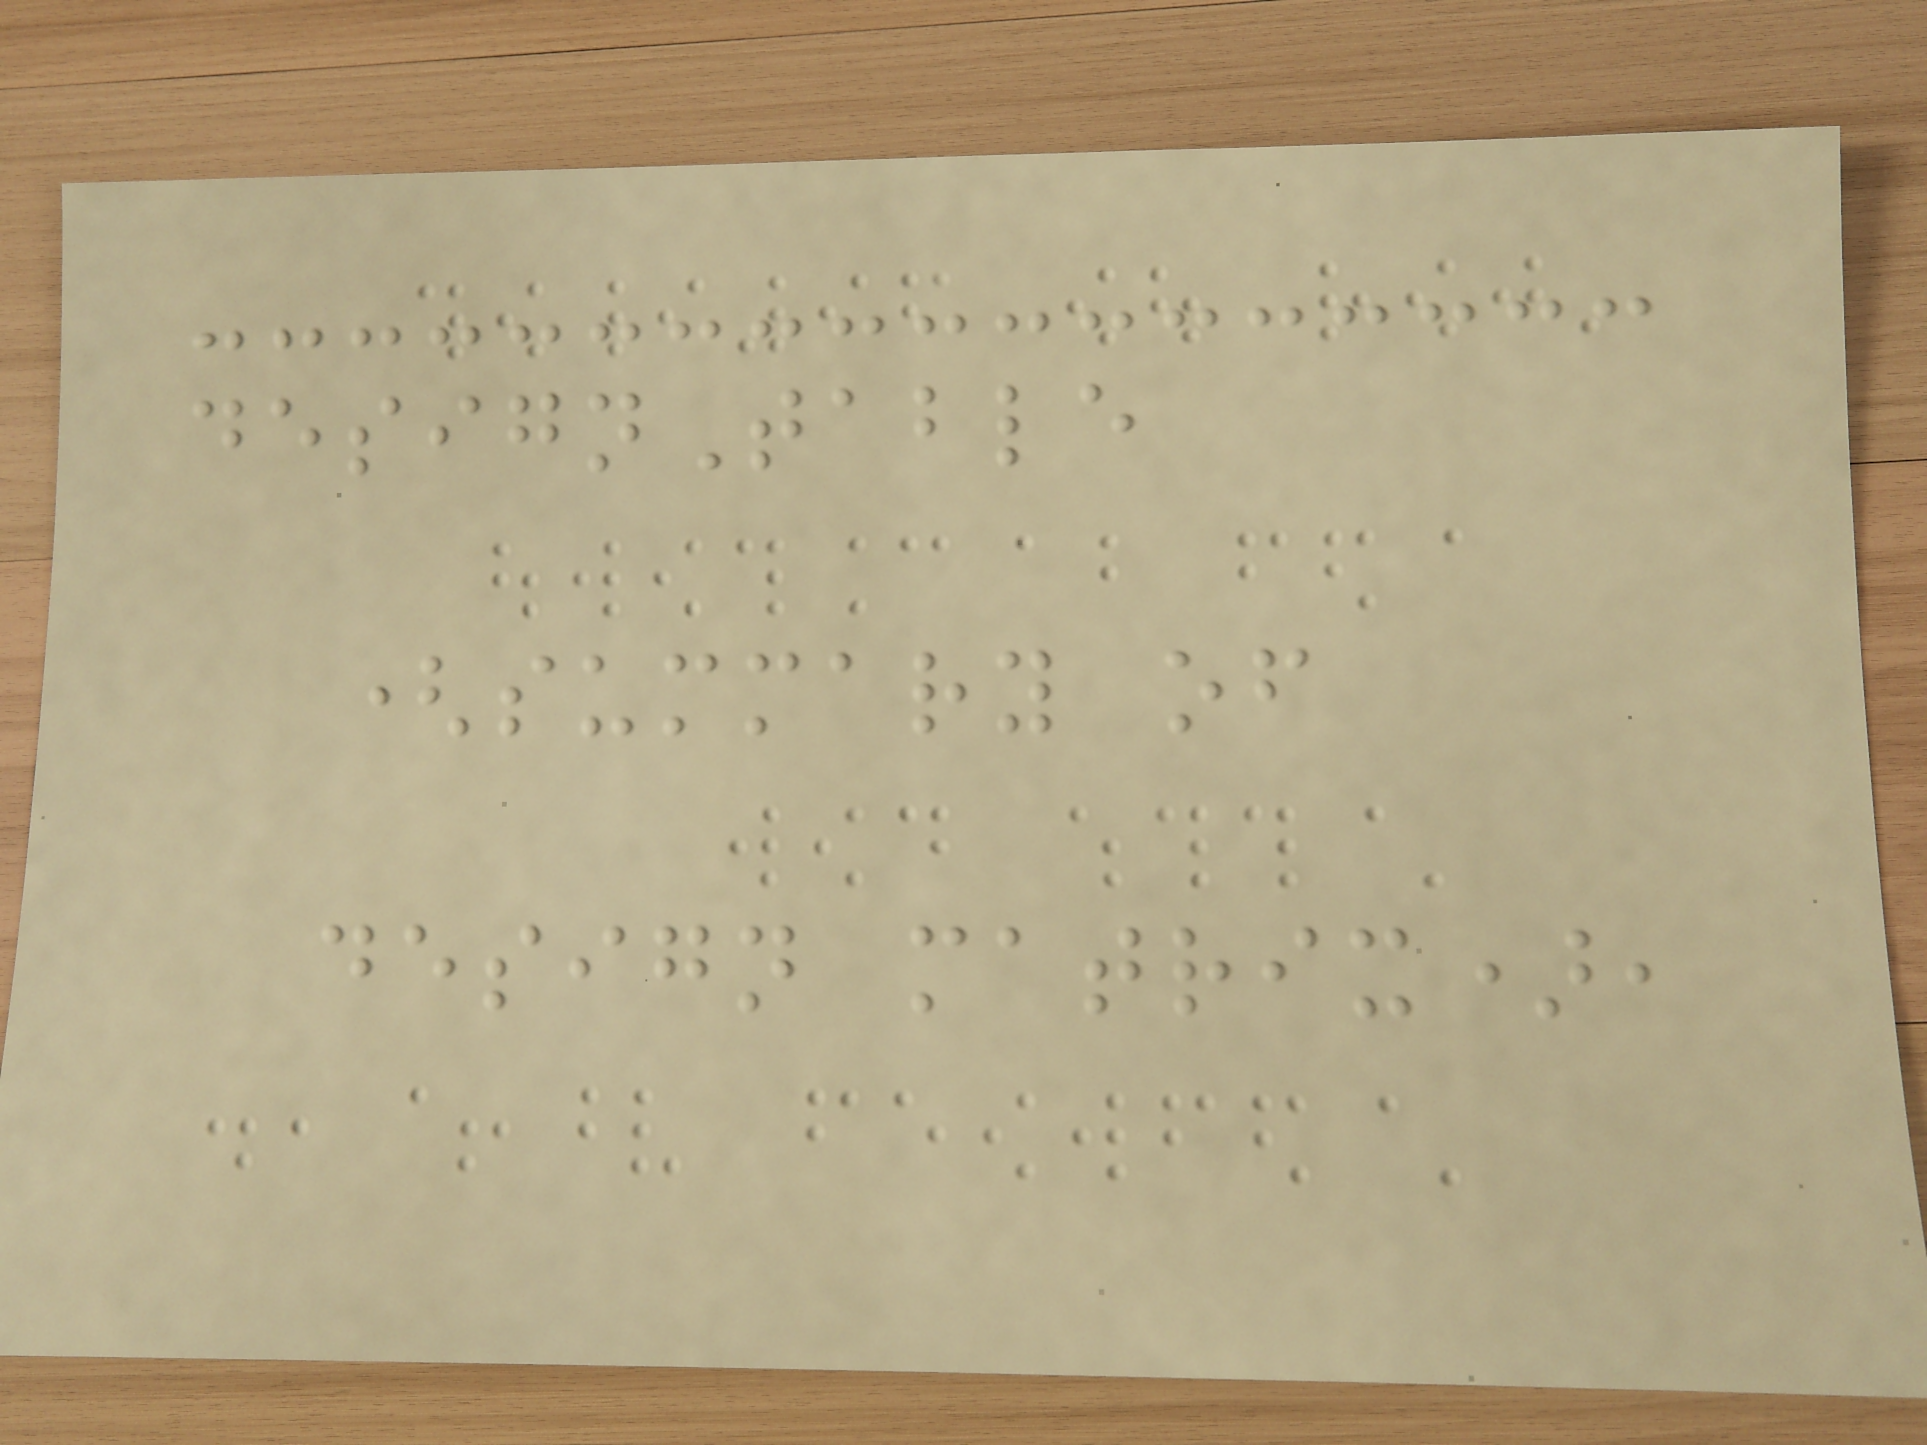designTable
(summary of
design matrix),
